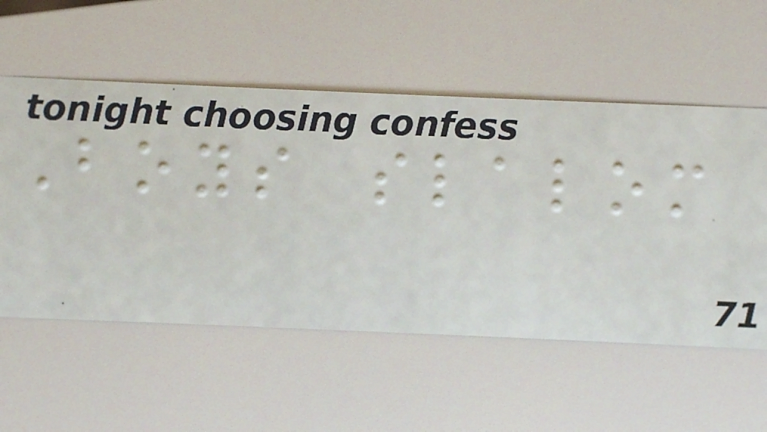Boys slalom
